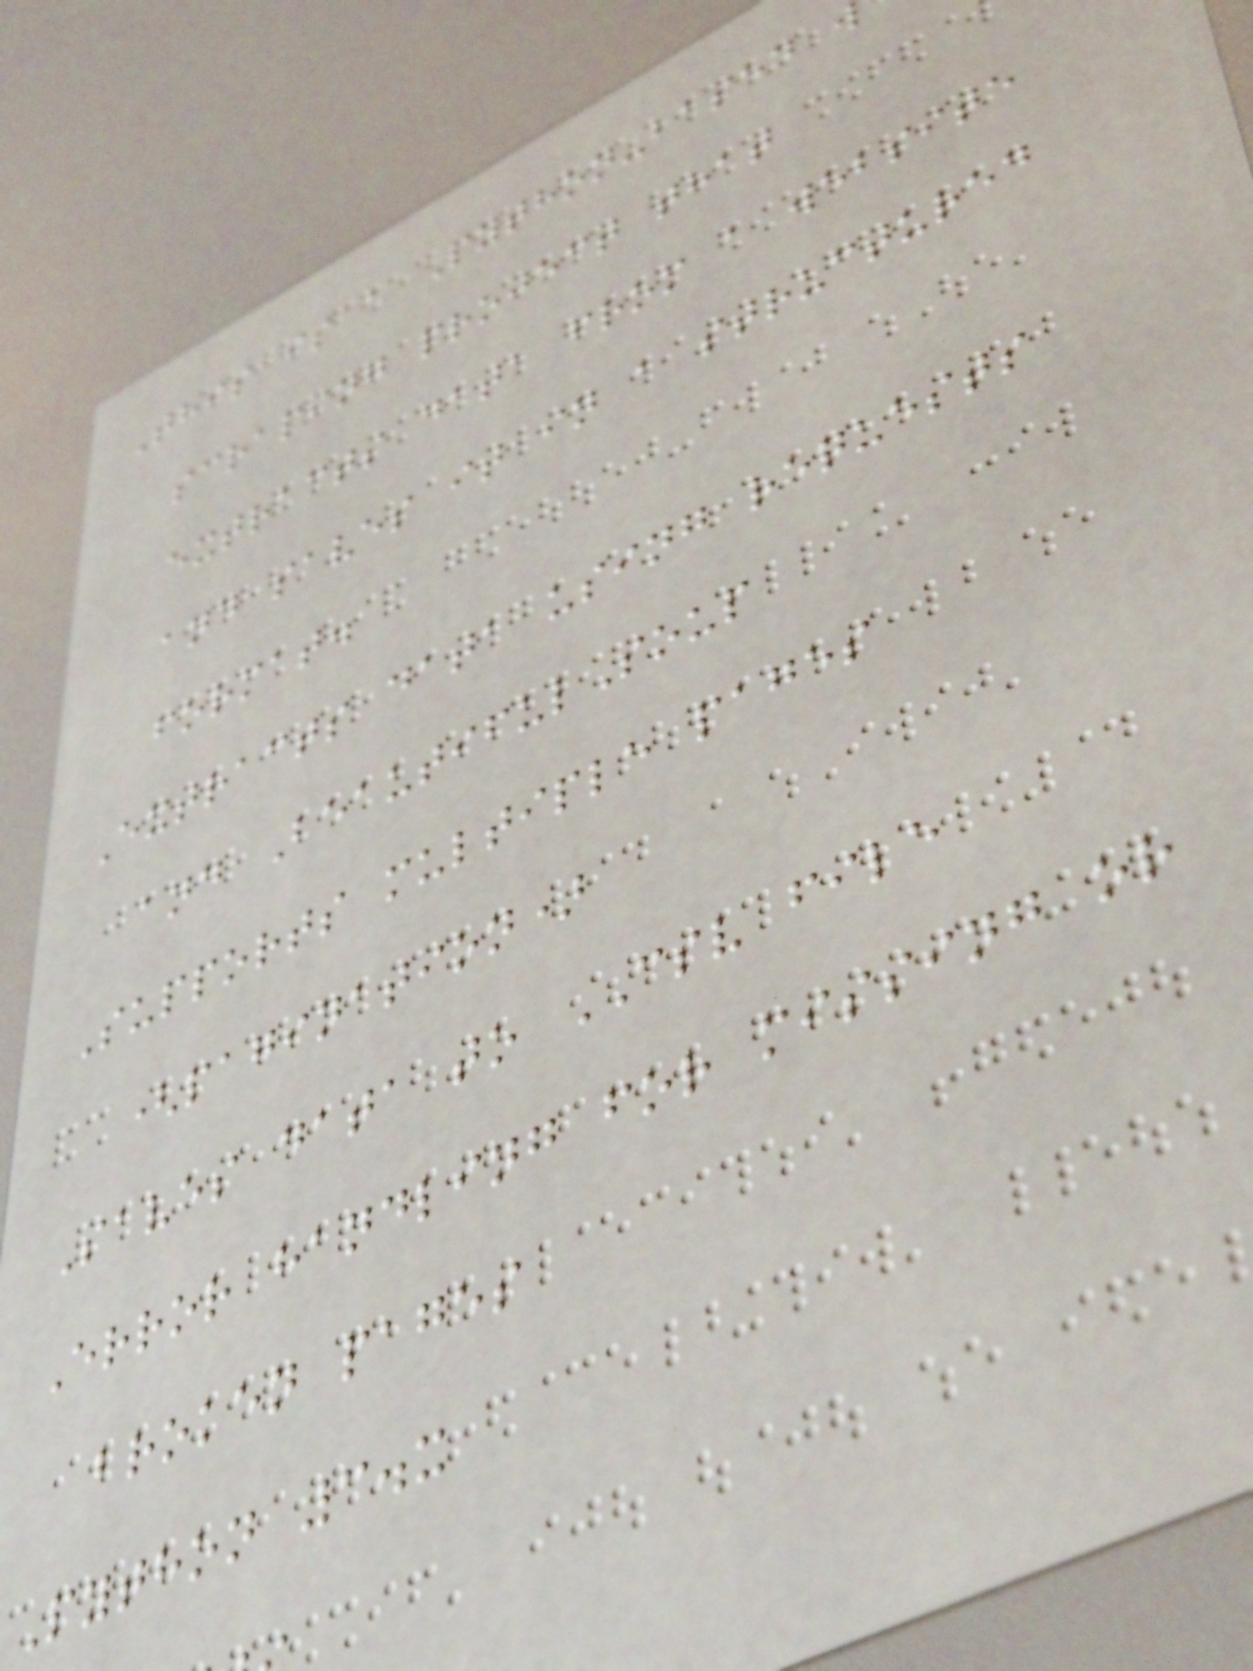This is a Python-based w
scraping project that
extracts data from a website
and saves it in a structured
format.
Extracts data using requests
and BeautifulSoup
Supports multiple pages
(pagination)
Saves data to CSV file
Error handling for missing or
broken pages
Python 3.x
